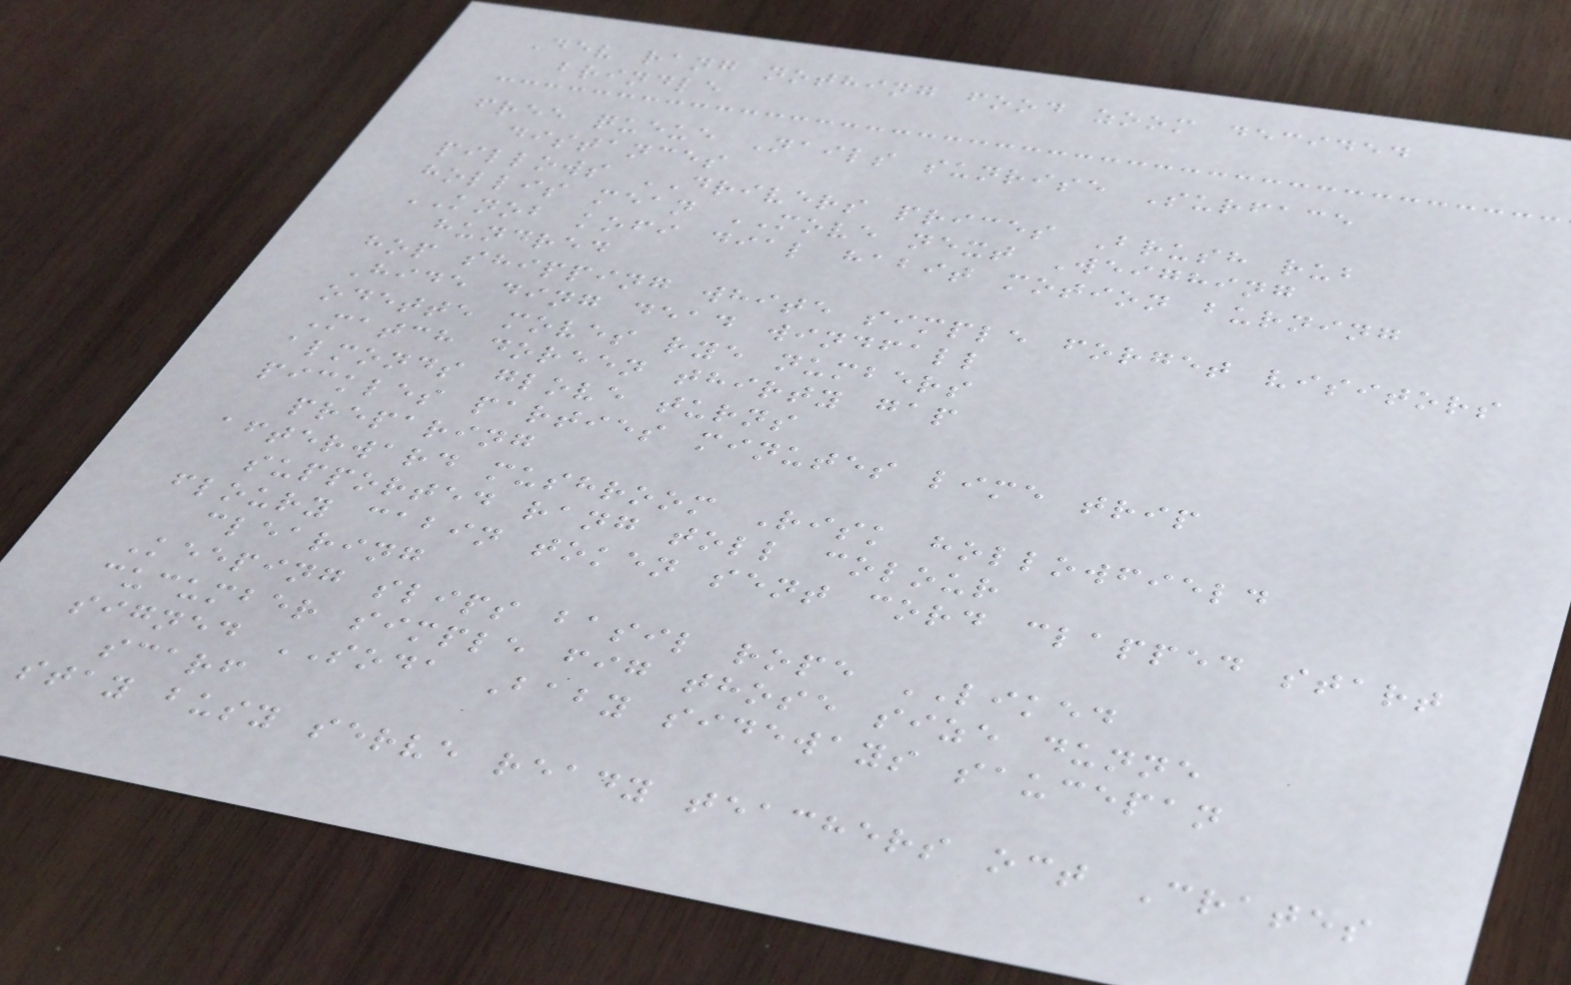Dev rang nothing food zoom decided
brindle
free queue Nails sunrise Surface
distances
pillows DRIVERS prices Brush rub
hollis mean MOVE next Weighing
KNOB kofi dial habit motion burning
hundred
hop shipping white simple forget visitors
Hide ding dead windfall
odette moves rye numbers
Match doreen thirty gap
almonds glove turns
pickles parties minutes lime trip
preparing
afterward mushroom Risk hollowfield
supported rang toll colour
floury cabin token sent cord clapped start
clearing
Keeping slips basil rope LIKED
cucumber simple fig those size dunne
signed SODA Baby sideways saucepan
scarf
stay busy serve ready teachers oct Crates
